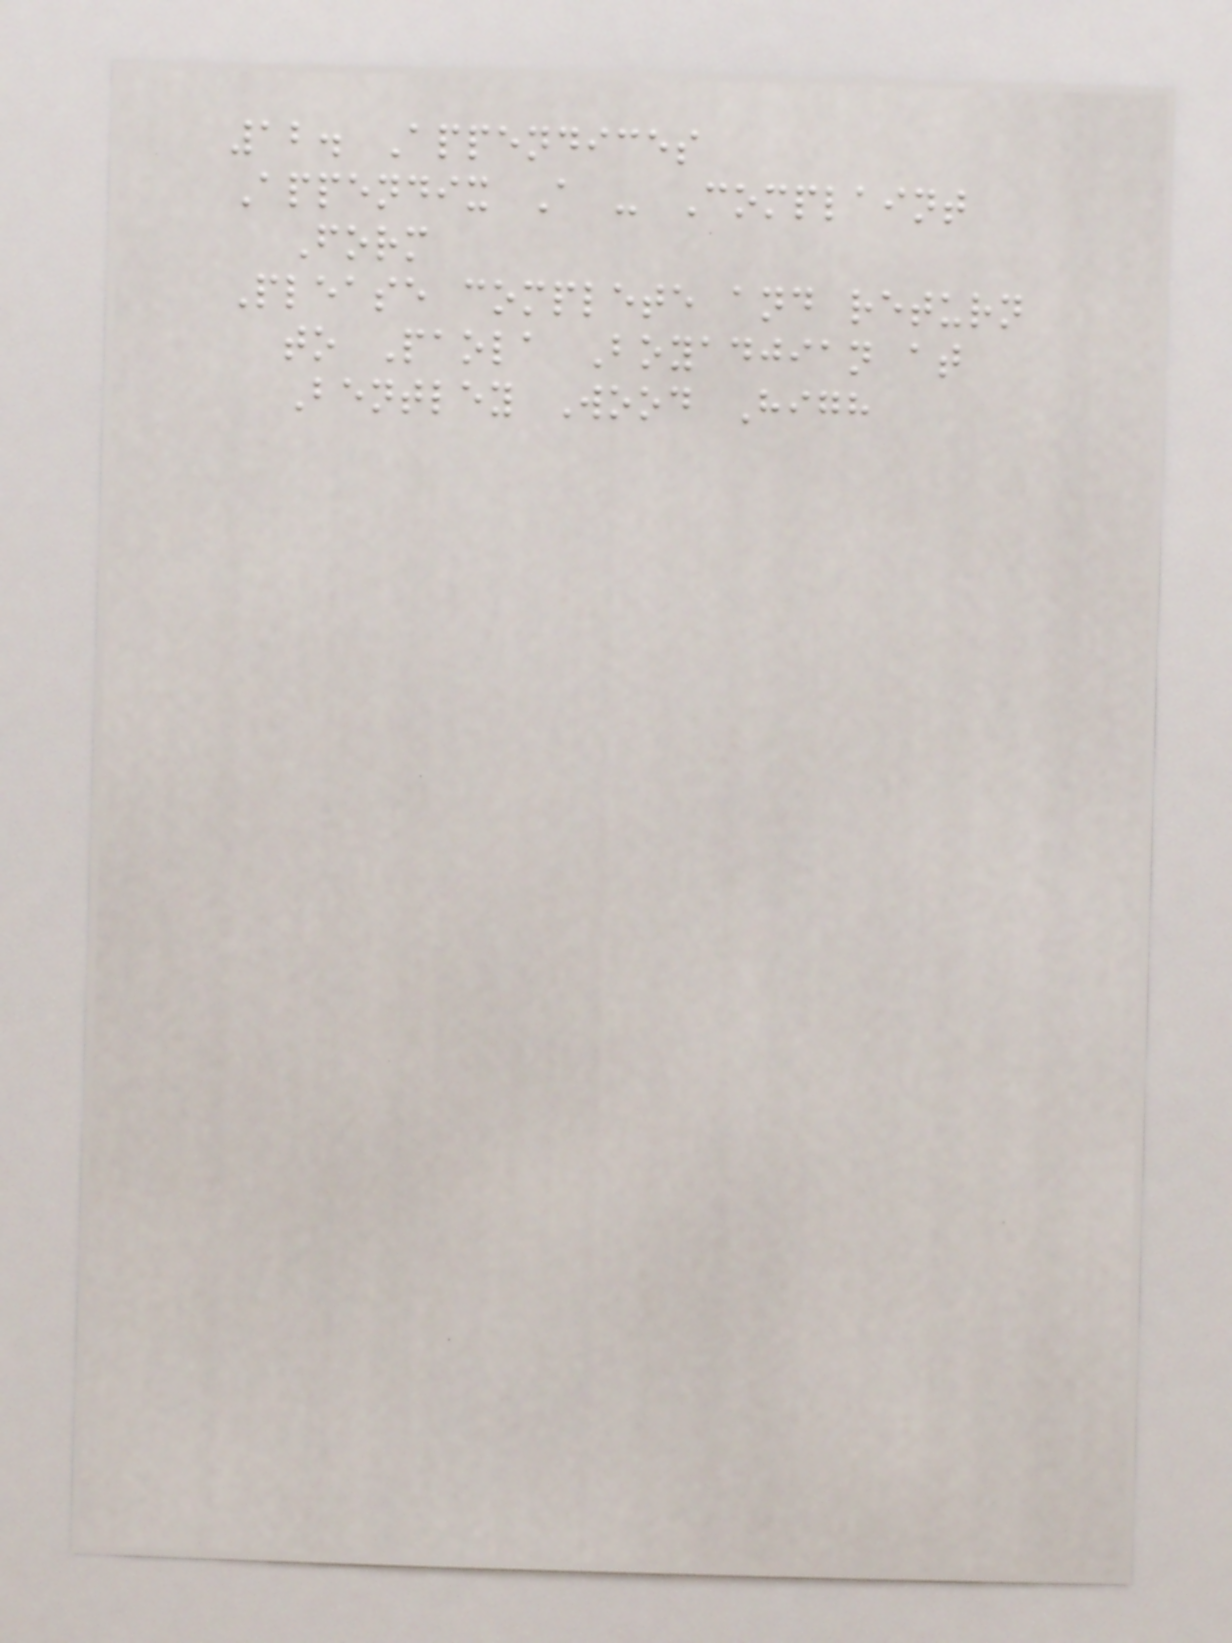12. Appendices
Appendix A - Complaint
Form
Please complete and return
to Paola Boyadjian at
Bentley Wood High
